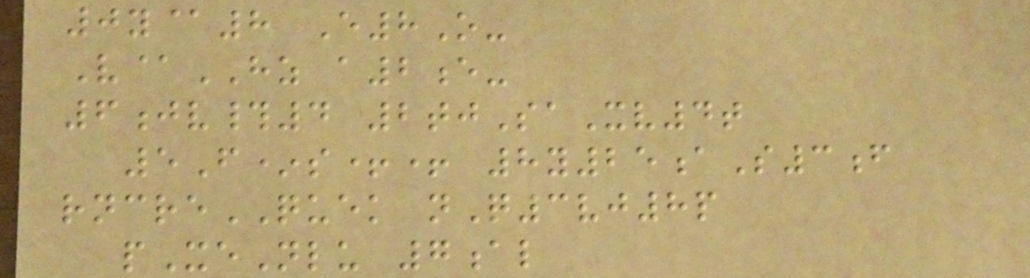0y@8 E8O-
V@HZ a2e-
6jv#4 2tjSaXv4t
5F*s++ 8y25aS3f
rncreQUEK nQ3vj8p
pXeNlu 7al
